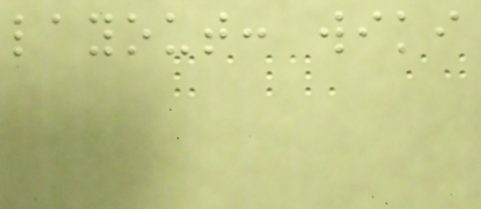layout: wiki
